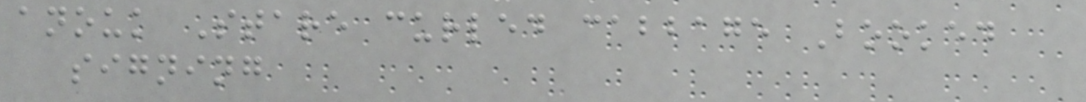anouk Stare curled cabbage Booked
signing
